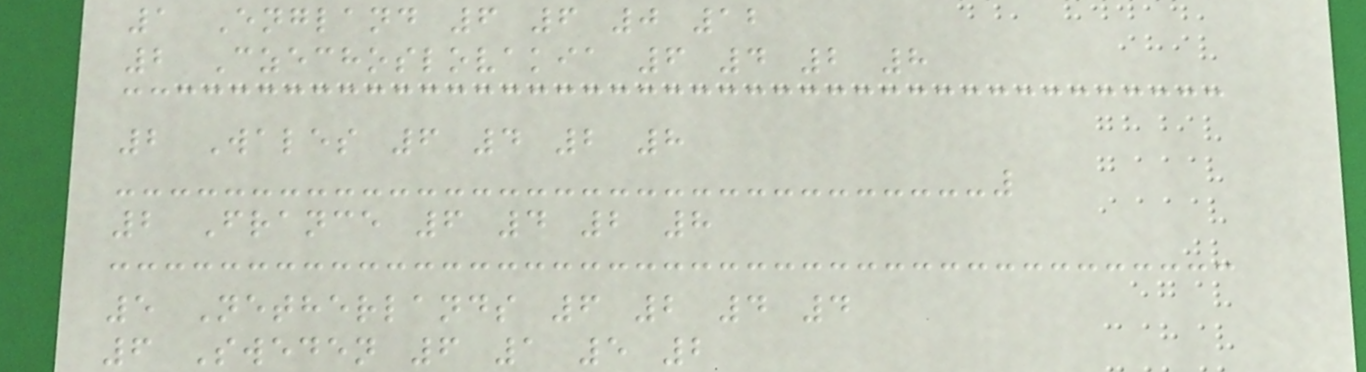1 England 6 6 0 12
2 Czechoslovakia 6 4 2 8
2 Wales 6 4 2 8
2 France 6 4 2 8
5 Netherlands 6 2 4 4
6 Sweden 6 1 5 2
